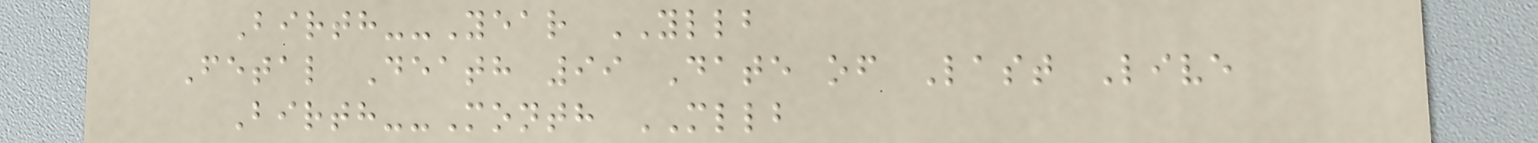Birth--Year YLLB
Fetal Death 99 Date of Last Live
Birth--Month MLLB
